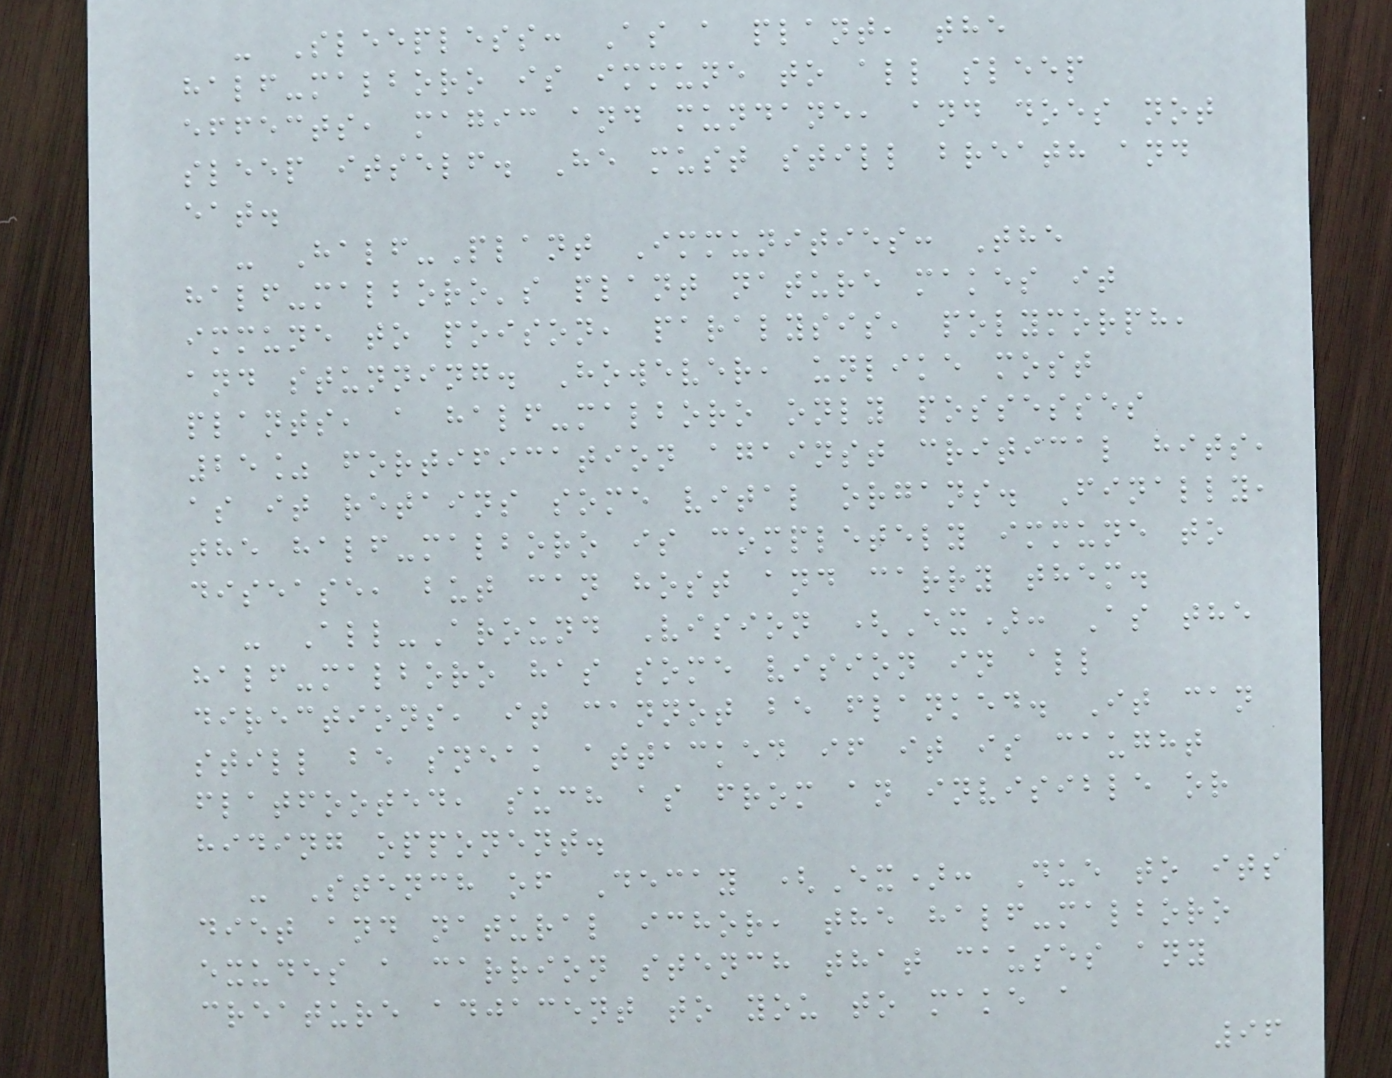- Sleepless: As a plant, the
half-malboro is immune to all sleep
effects, magic and mundane, and does not
sleep itself. He must still breath and
eat.
- Half-Plant Immunities: The
half-malboro's plant nature makes it
immune to poison, paralysis, polymorph,
and stunning. However, unlike most
plants, a half-malboro only possesses
25% fortification against critical hits,
as it retains some vital organs. Finally,
the half-malboro is completely immune to
disease, but can host and carry them.
- All-Around Vision (Ex): As the
half-malboro has some vision in all
directions, it cannot be flanked. It can
still be sneak attacked if it is caught
flatfooted, such as from an invisible or
hiding opponent.
- Stench of Decay (Ex): Due to its
diet and natural ichor, the half-malboro
exudes a carrion stench that causes any
creature adjacent to you to make a
96
